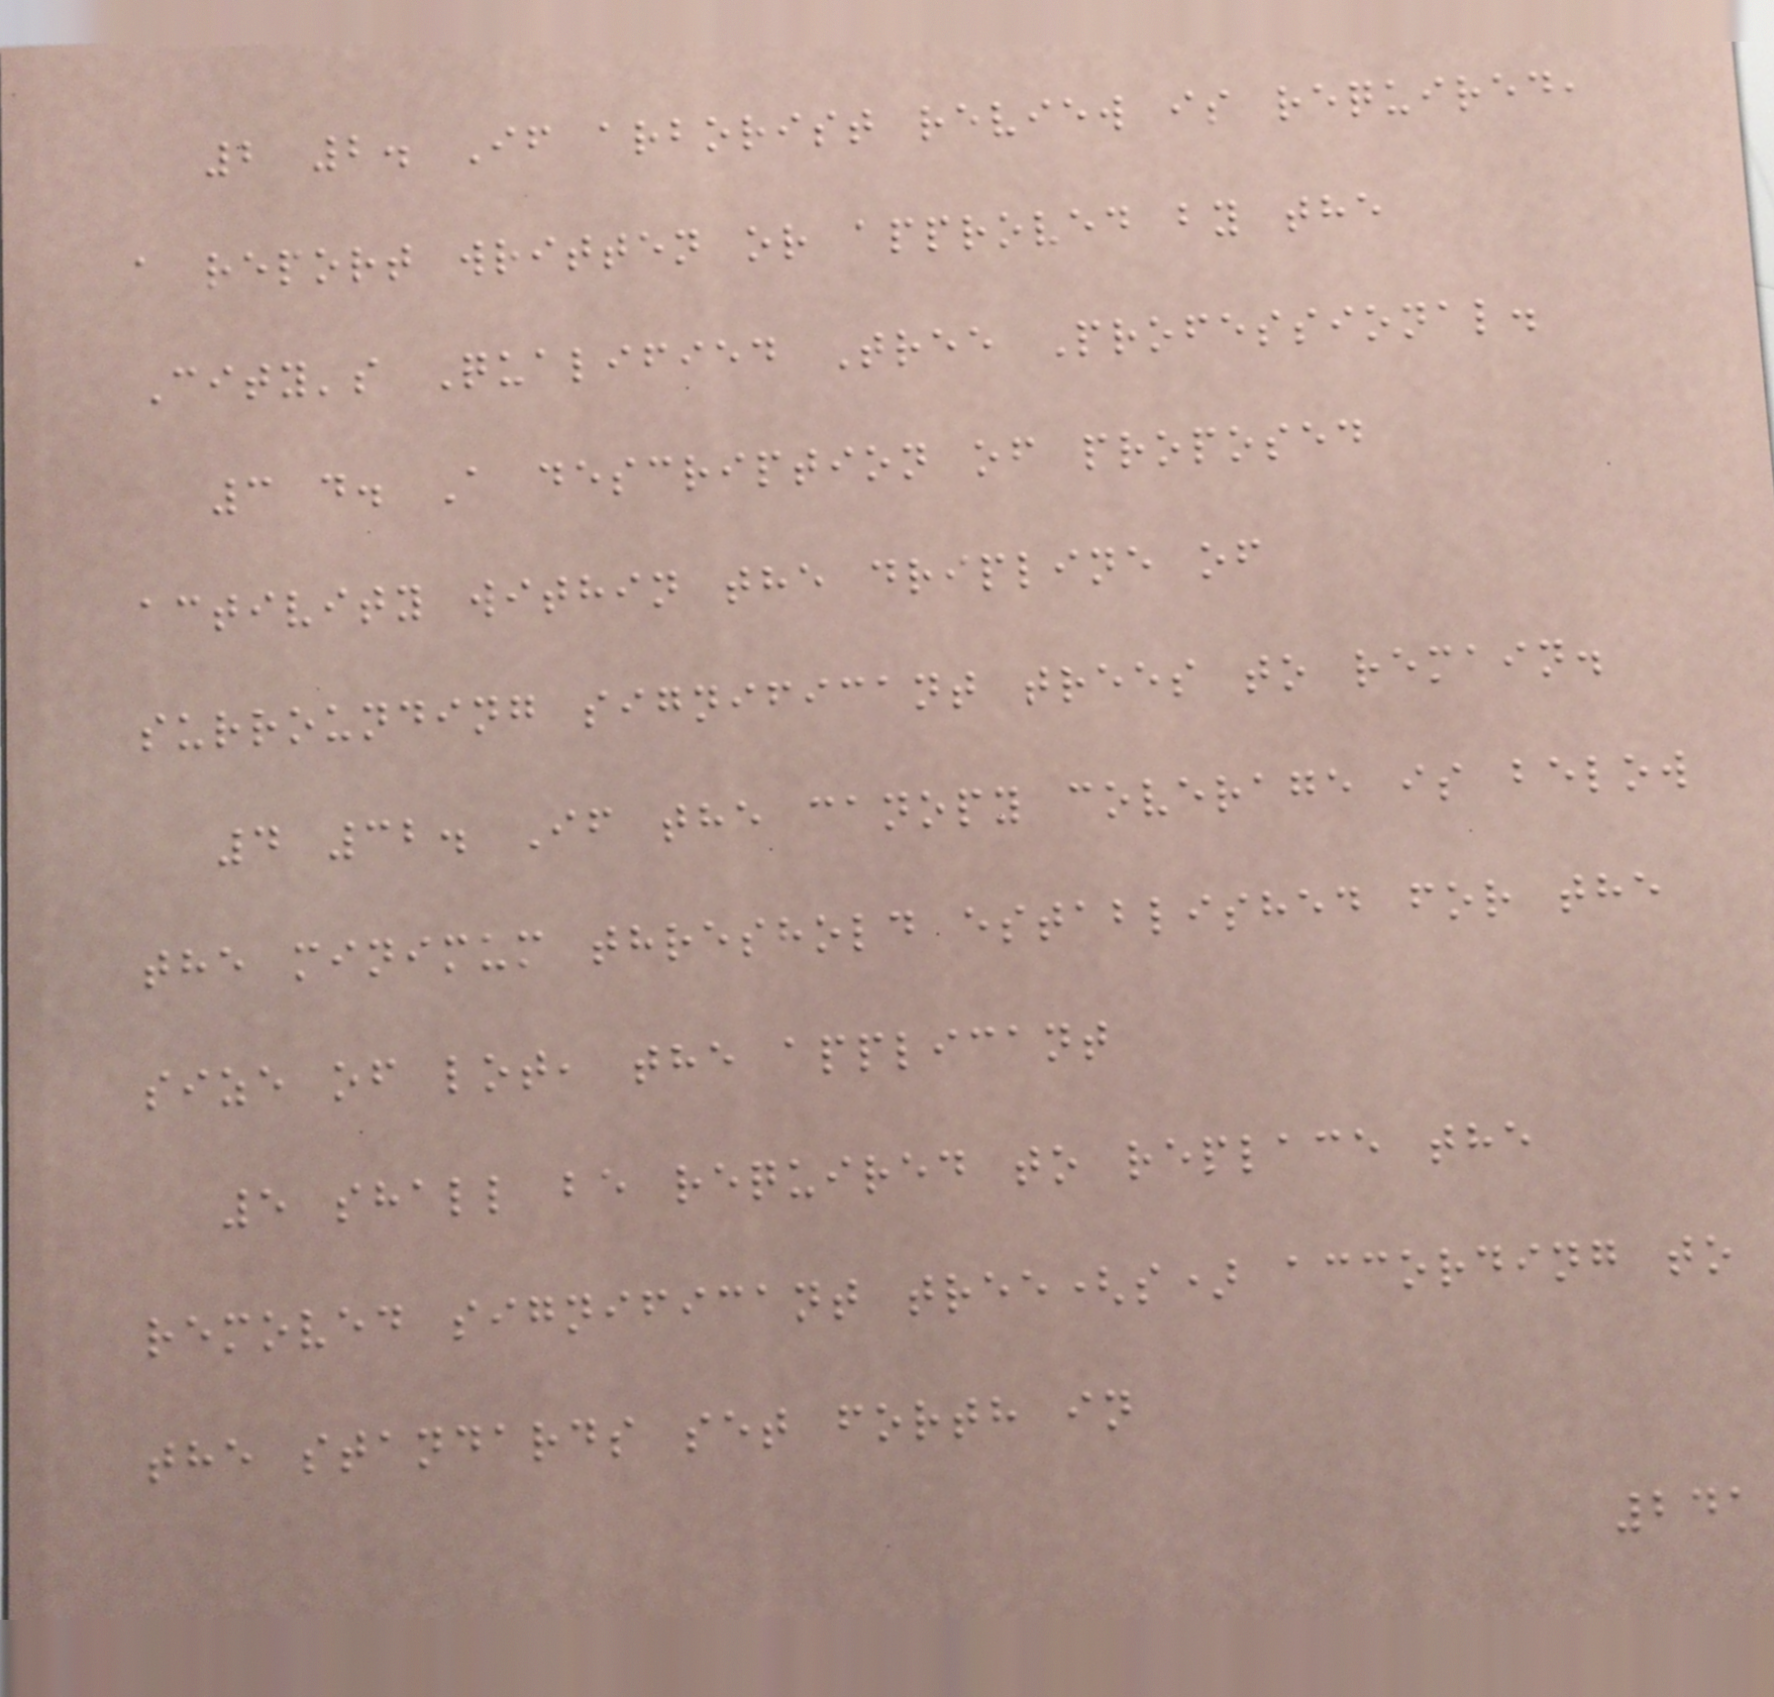2 2. If arborist review is required,
a report written or approved by the
City's Qualified Tree Professional.
3 d. A description of proposed
activity within the dripline of
surrounding significant trees to remain.
4 32. If the canopy coverage is below
the minimum threshold established for the
size of lot, the applicant
5 shall be required to replace the
removed significant tree(s) according to
the standards set forth in
241
